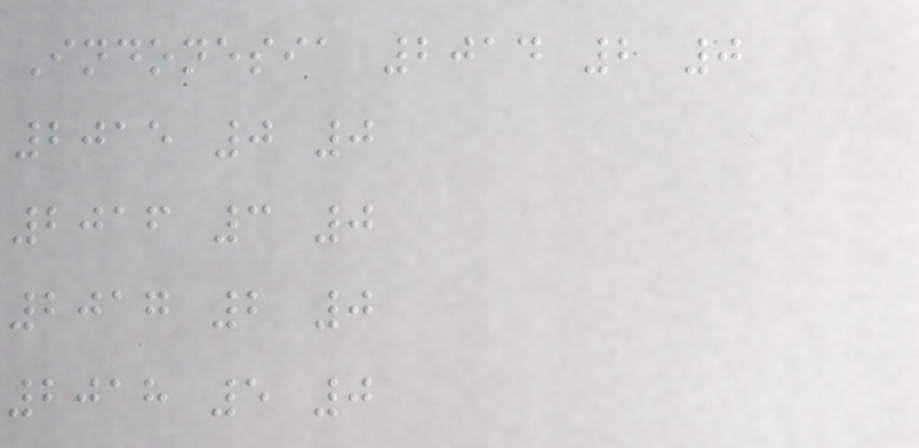Indonesia 2014 2 0
2015 0 0
2016 3 0
2017 2 0
2018 5 0
